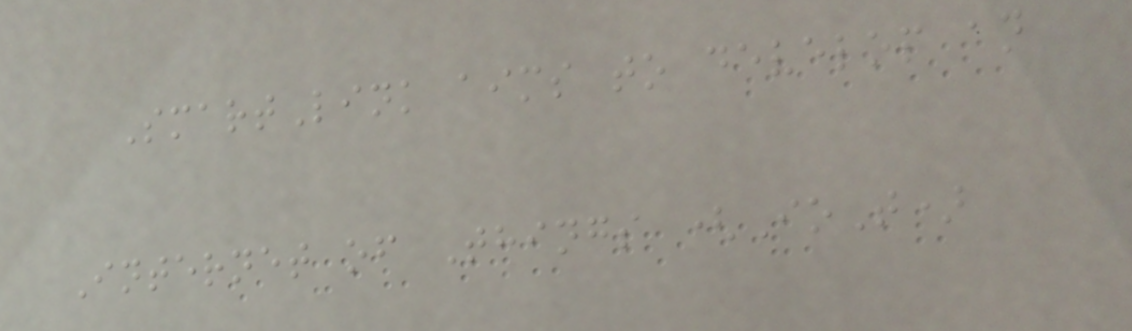SmartLink aims to develop an
Internet of Things (IoT)
